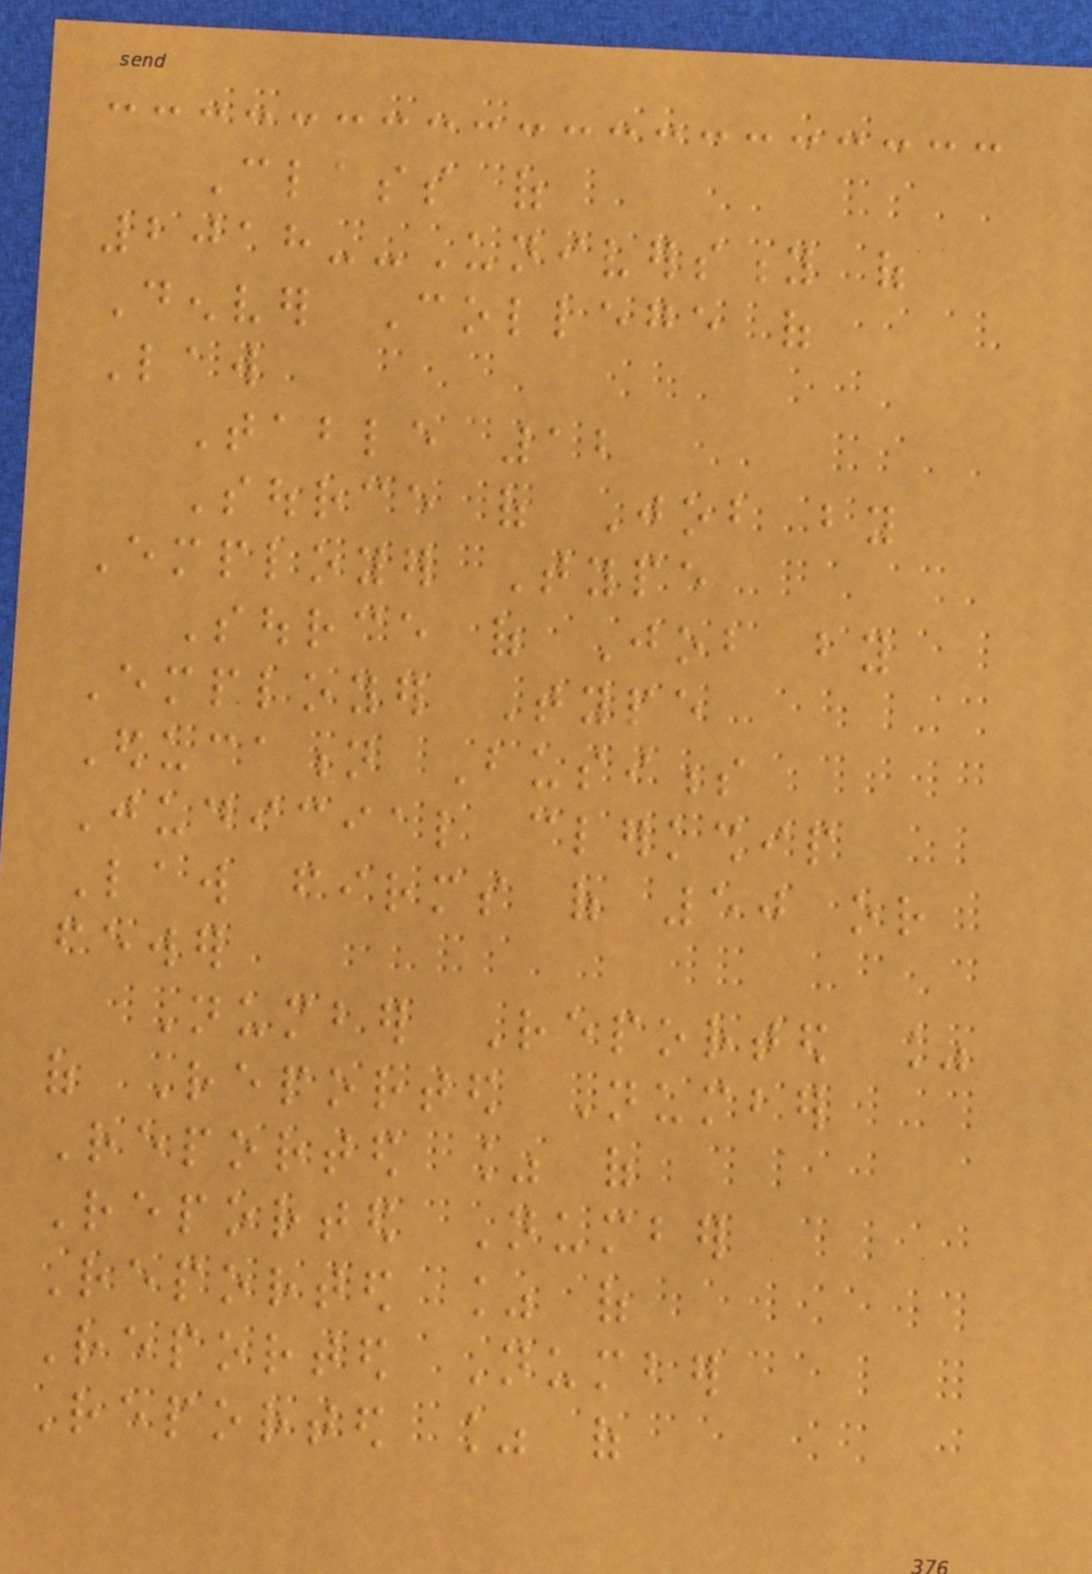Class of
2018--University of
Denver College of
Law
Table 12
Source of Job by
Employer Type
Source of Job by
Employer Type
Education Business
Judicial clerkship
Law firms of 50 or
fewer
Number Reported %
of Reported Number
Reported % of
Reported Number
Reported % of
Reported Number
Reported % of
